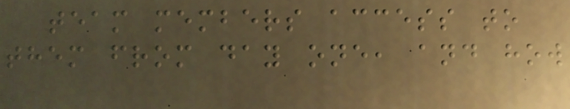team members access to
them from day one, and how
